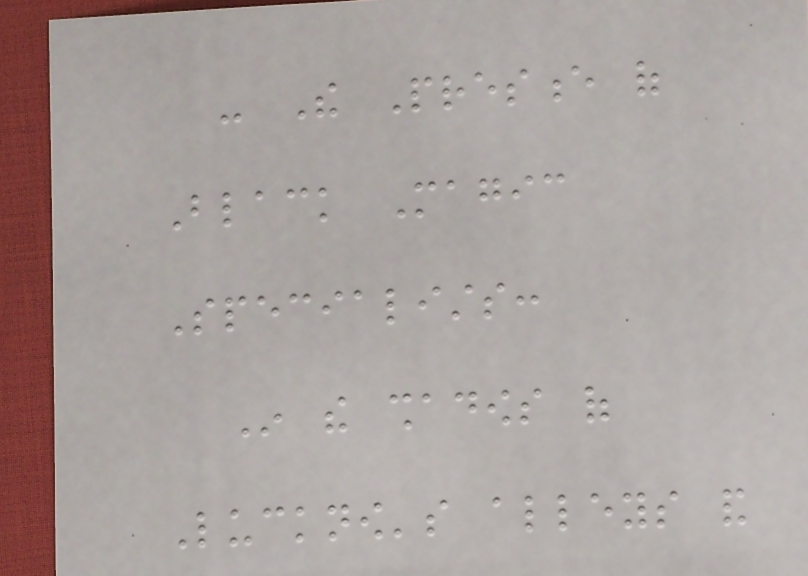- The Presence of
Black Magic
Specialists:
In the shadows of
Lucknow's alleys and
